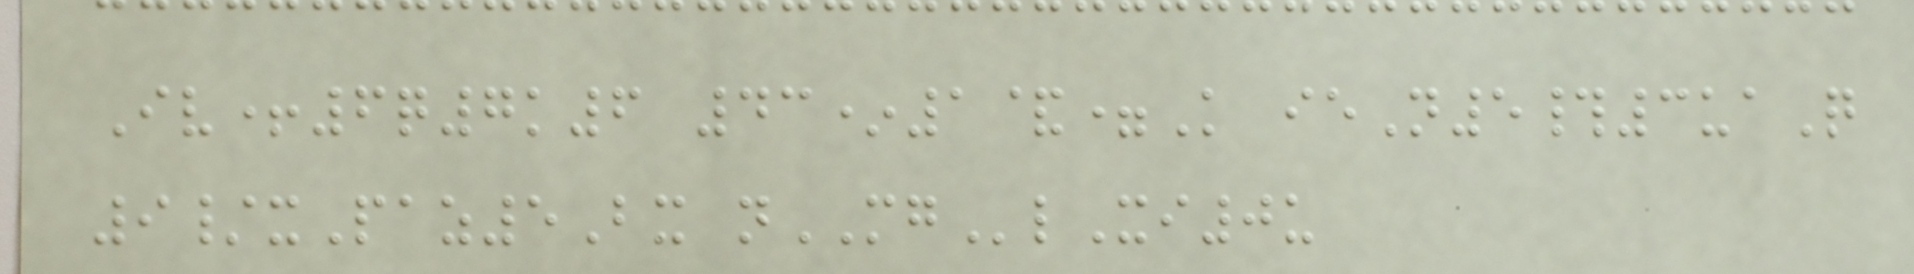Iv+6q7k6 43*1&=K ieN5#3uaQ
9/xPaz5Bx nMGlXi0u
